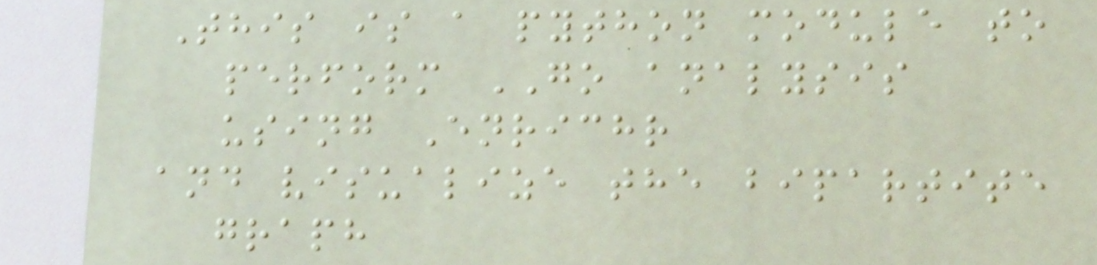This is a python module to
perform GO analysis
using Enrichr
and visualize the bipartite
graph
